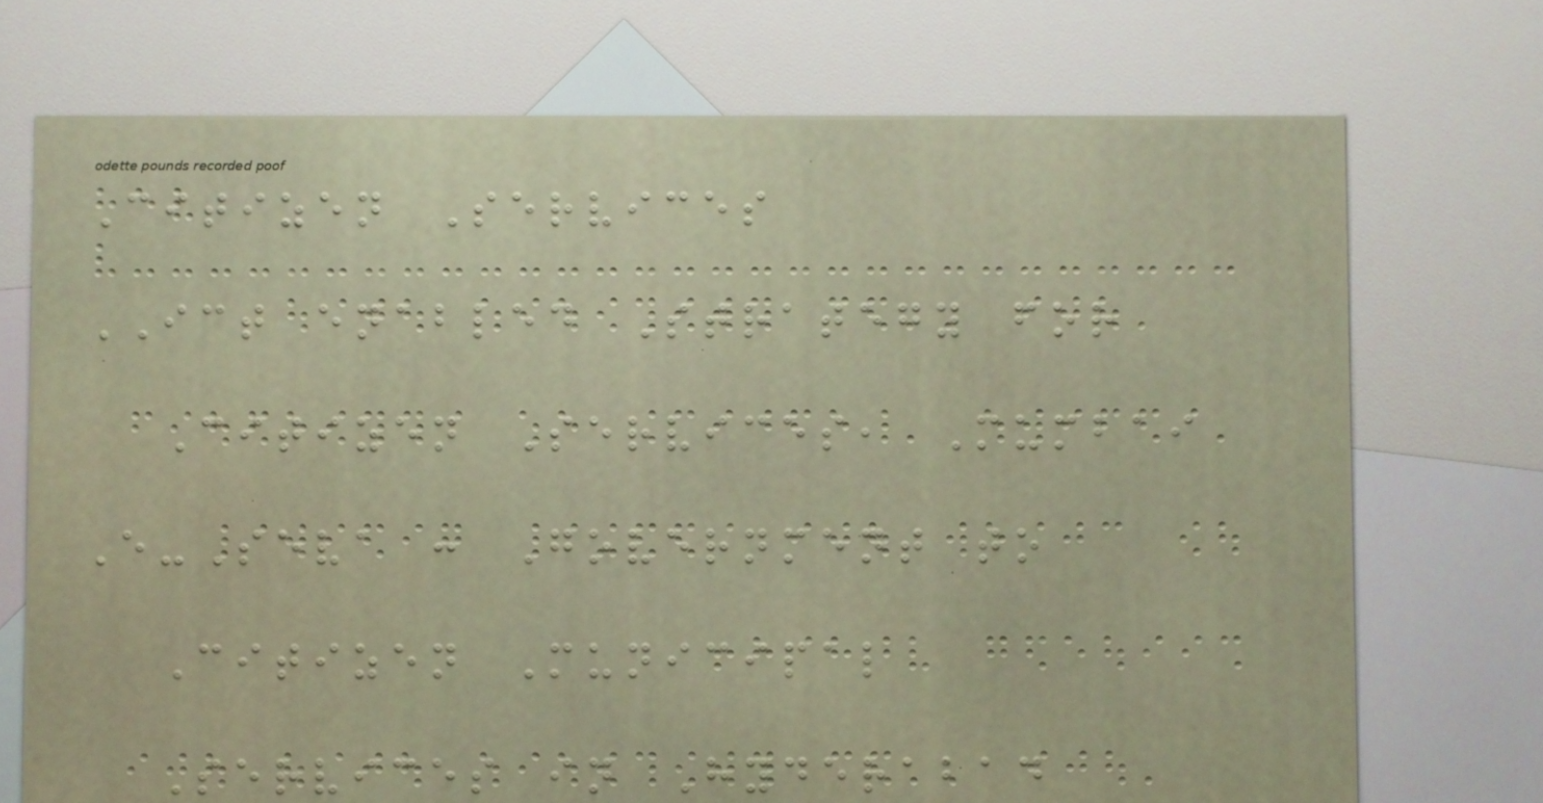Citizen Services
ICT enabled Strategy for
Citizen Services, Mumbai
E-Seva : Government to
Citizen Municipal
Services in Hyderabad
